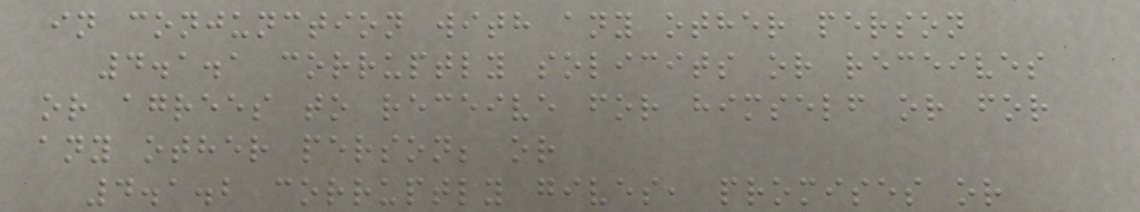in conjunction with any other person
4.1.1 corruptly solicits or receives
or agrees to receive for himself or for
any other person; or
4.1.2 corruptly gives, promises or
